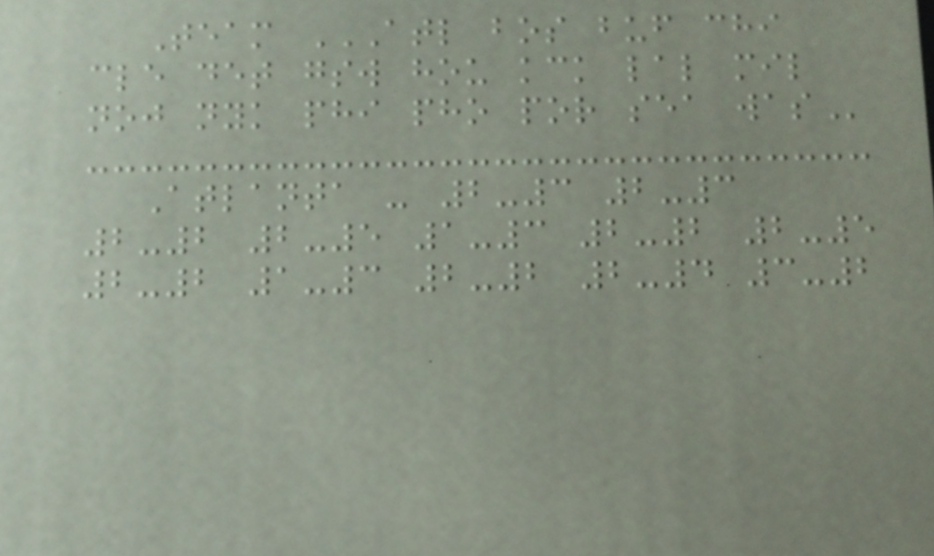Team ATL BOS BUF CHI
CLE DET GSW HOU KCK LAL MIL
NOJ NYK PHI PHO POR SEA WAS
Atlanta - 2-3 2-3
2-2 2-5 1-3 2-2 2-5
2-2 1-3 2-2 2-4 3-2
